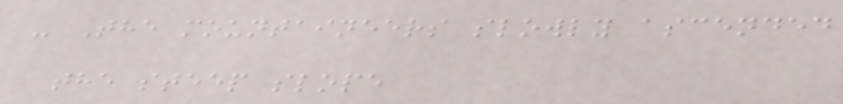- The mountaineers slowly ascended
the steep slope
